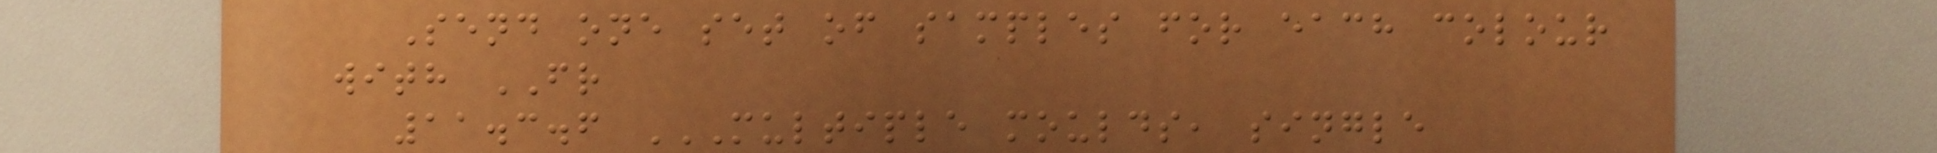Send one set of samples for each colour
with FR
11.3.6 MULTIPLE MOULDS, SINGLE
